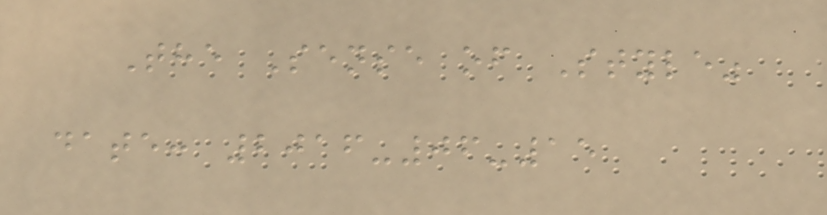The Sense of Style"
date: 2016-06-15
